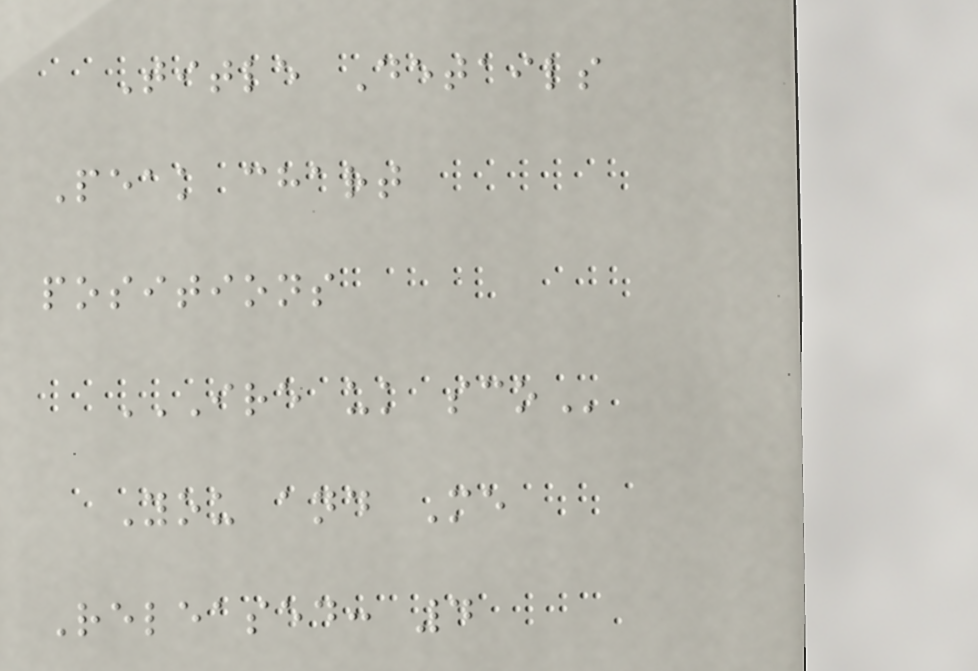Title Details
Peak chart
positions
IRE UK SCO
You and Me
Released: 4
